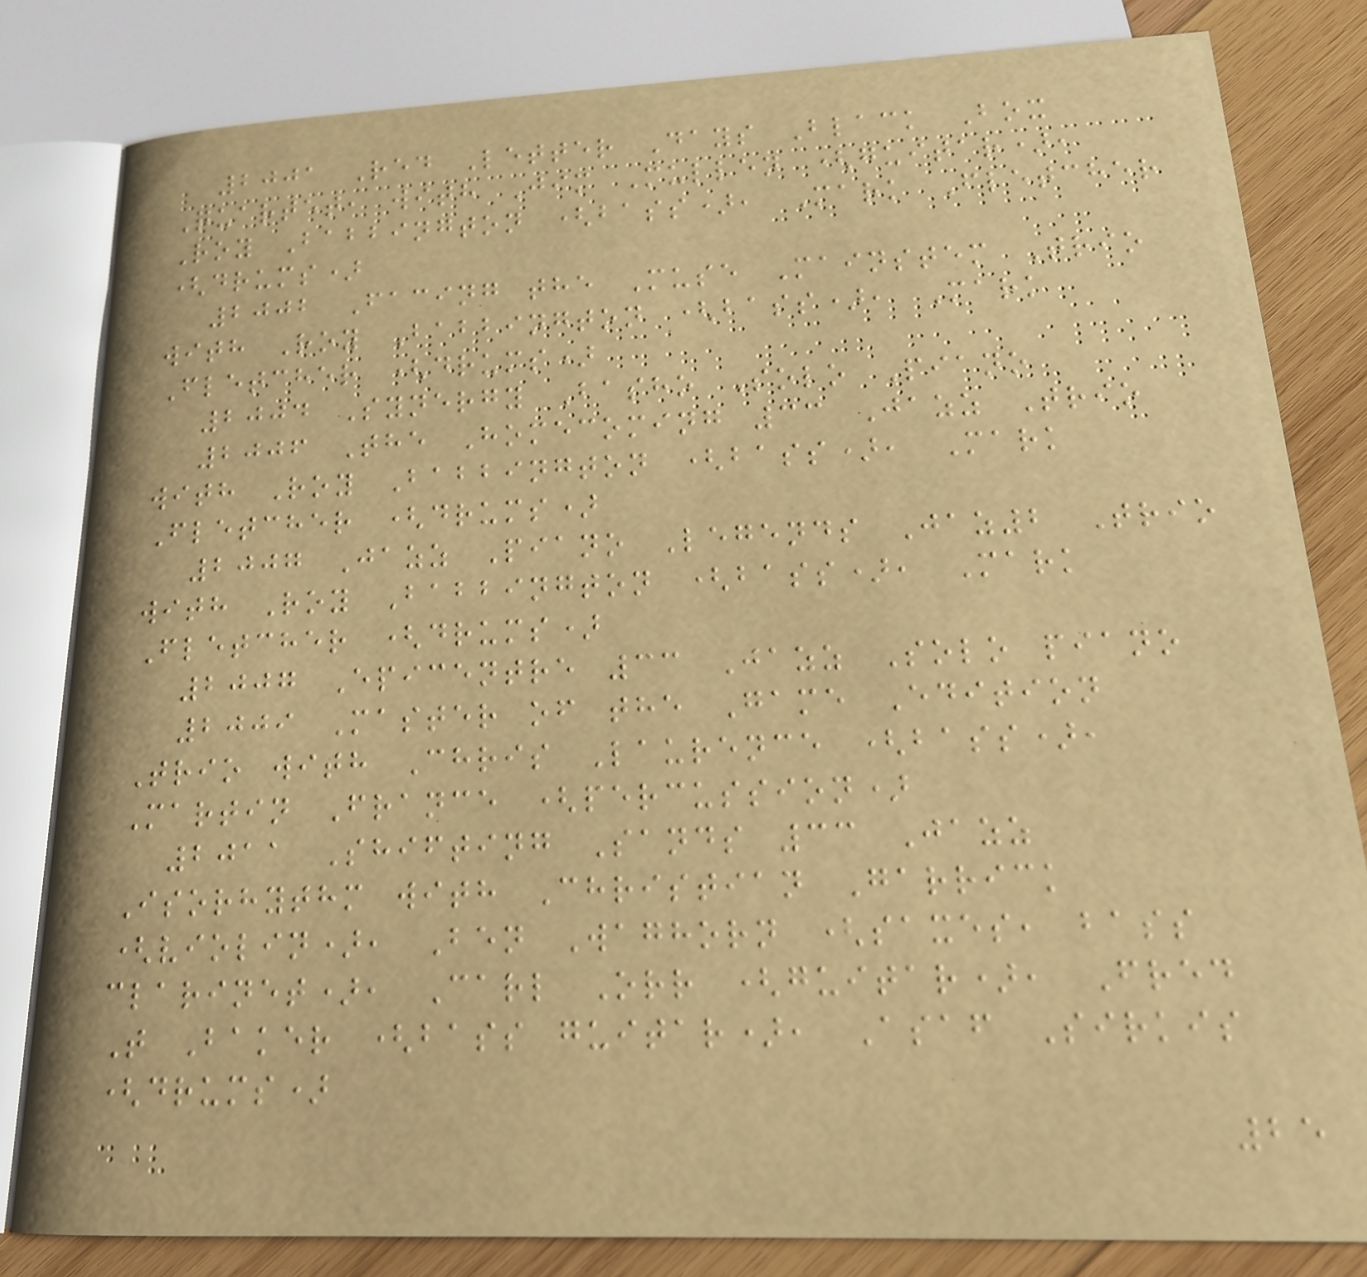2001 Red Letter Days Black Box
Quartet, with Jim Mullen (guitar),
Roy Babbington (bass), Mark Fletcher
(drums)
2002 Facing the Muse Mainstem Trio
with Roy Babbington (bass), Mark
Fletcher (drums)
2004 Synergy Basho Solo Piano
2006 The Homecoming 33 Jazz Trio
with Roy Babbington (bass), Mark
Fletcher (drums)
2007 Jazz Piano Legends Jaz2 Trio
with Roy Babbington (bass), Mark
Fletcher (drums)
2007 Epicentre 33 Jazz Solo piano
2009 Master of the Game Edition
Trio with Chris Laurence (bass),
Martin France (percussion)
2011 Shifting Sands 33 Jazz
Isorhythm with Christian Garrick
(violin), Ben Waghorn (saxes, bass
clarinet), Carl Orr (guitar), Fred
T Baker (bass guitar), Asaf Sirkis
(drums)
25
